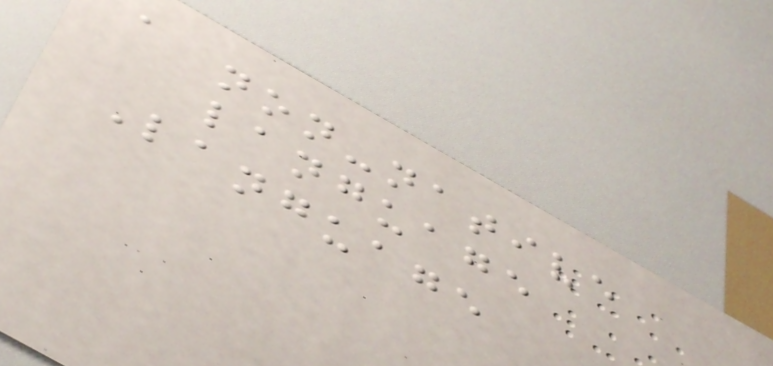a non-native
language
Language
